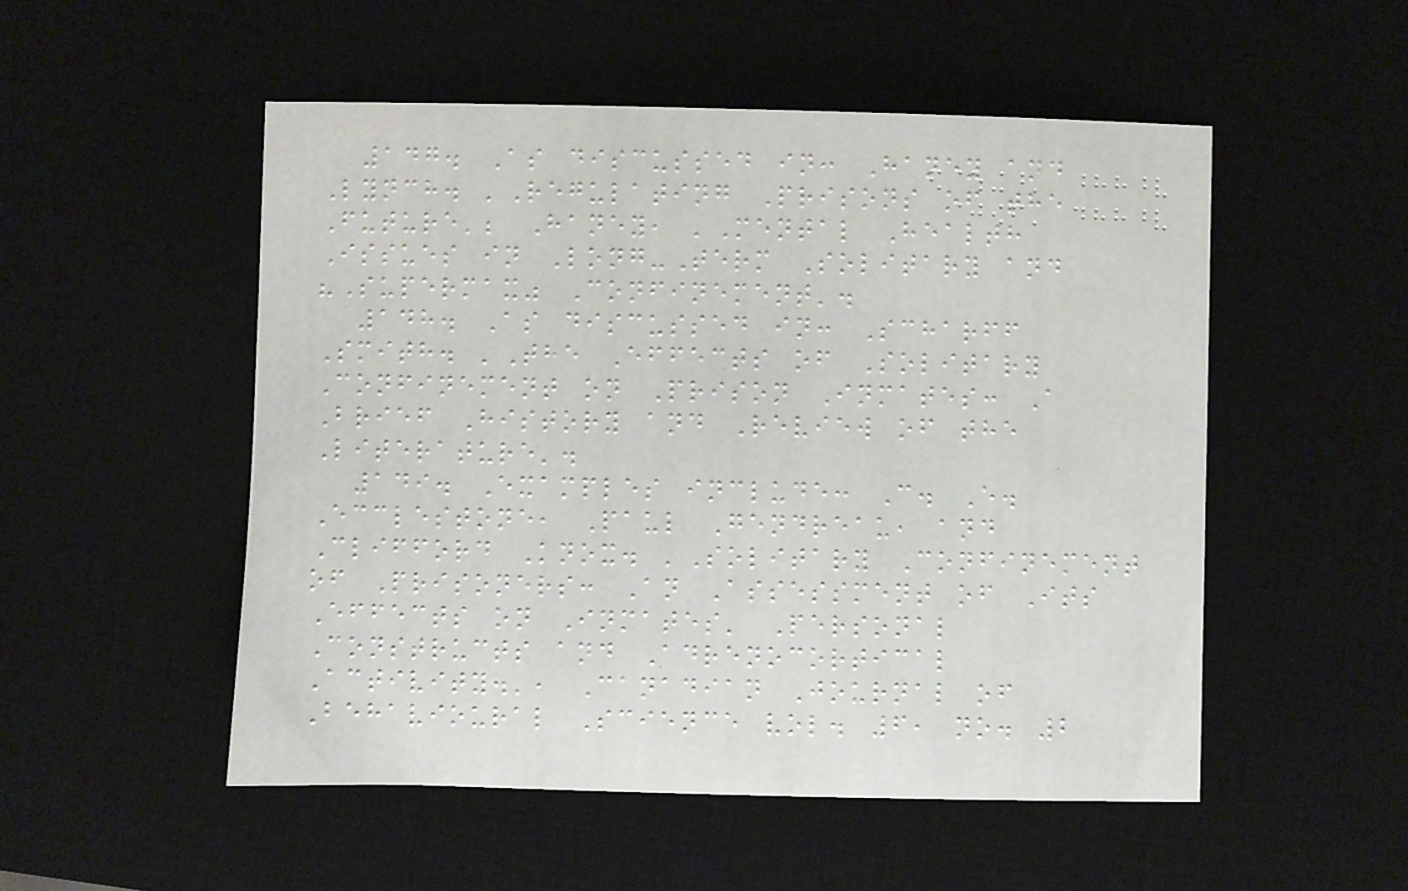147. As discussed in: Haney and
Lynch. 'Regulating Prisons of the
Future'; Haney, 'Mental Health
Issues in Long-Term Solitary and
"Supermax" Confinement'.
148. As discussed in: Scharff
Smith. 'The Effects of Solitary
Confinement on Prison Inmates: A
Brief History and Review of the
Literature'.
149. Examples include: C. E.
Ecclestone, Paul Gendreau, and
Clifford Knox. 'Solitary Confinement
of Prisoners: An Assessment of Its
Effects on Inmates' Personal
Constructs and Adrenocortical
Activity.', Canadian Journal of
Behavioural Science vol. 6, no. 2
